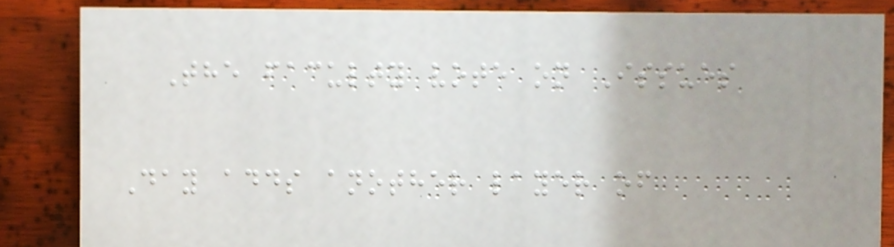The faculty vote on Issues
Day adds another layer of
